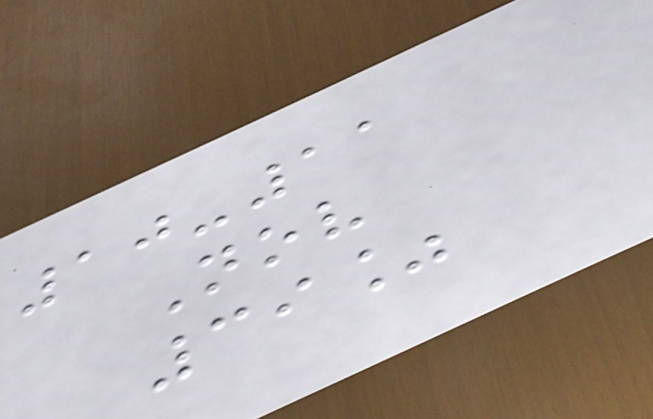10-11
Nov
39%
